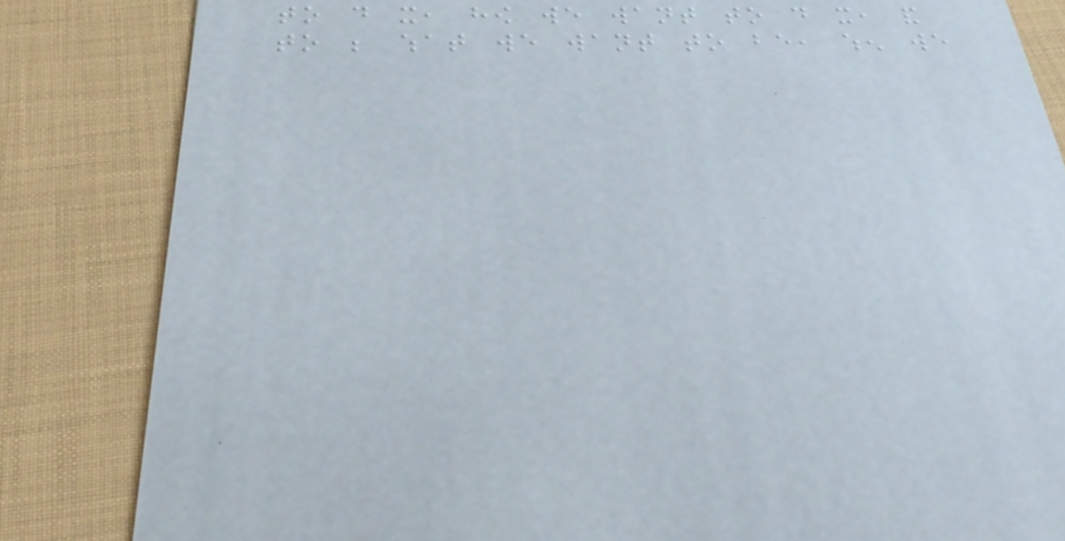to do it, how we want to do it, and
to be what we want to be, when we
